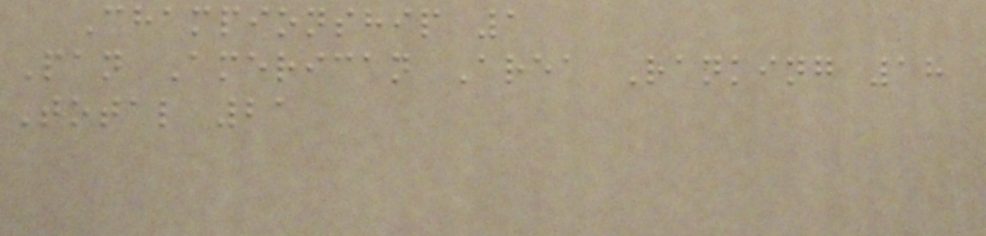Championship 1
Pan American Area Ranking 18
Total 21
